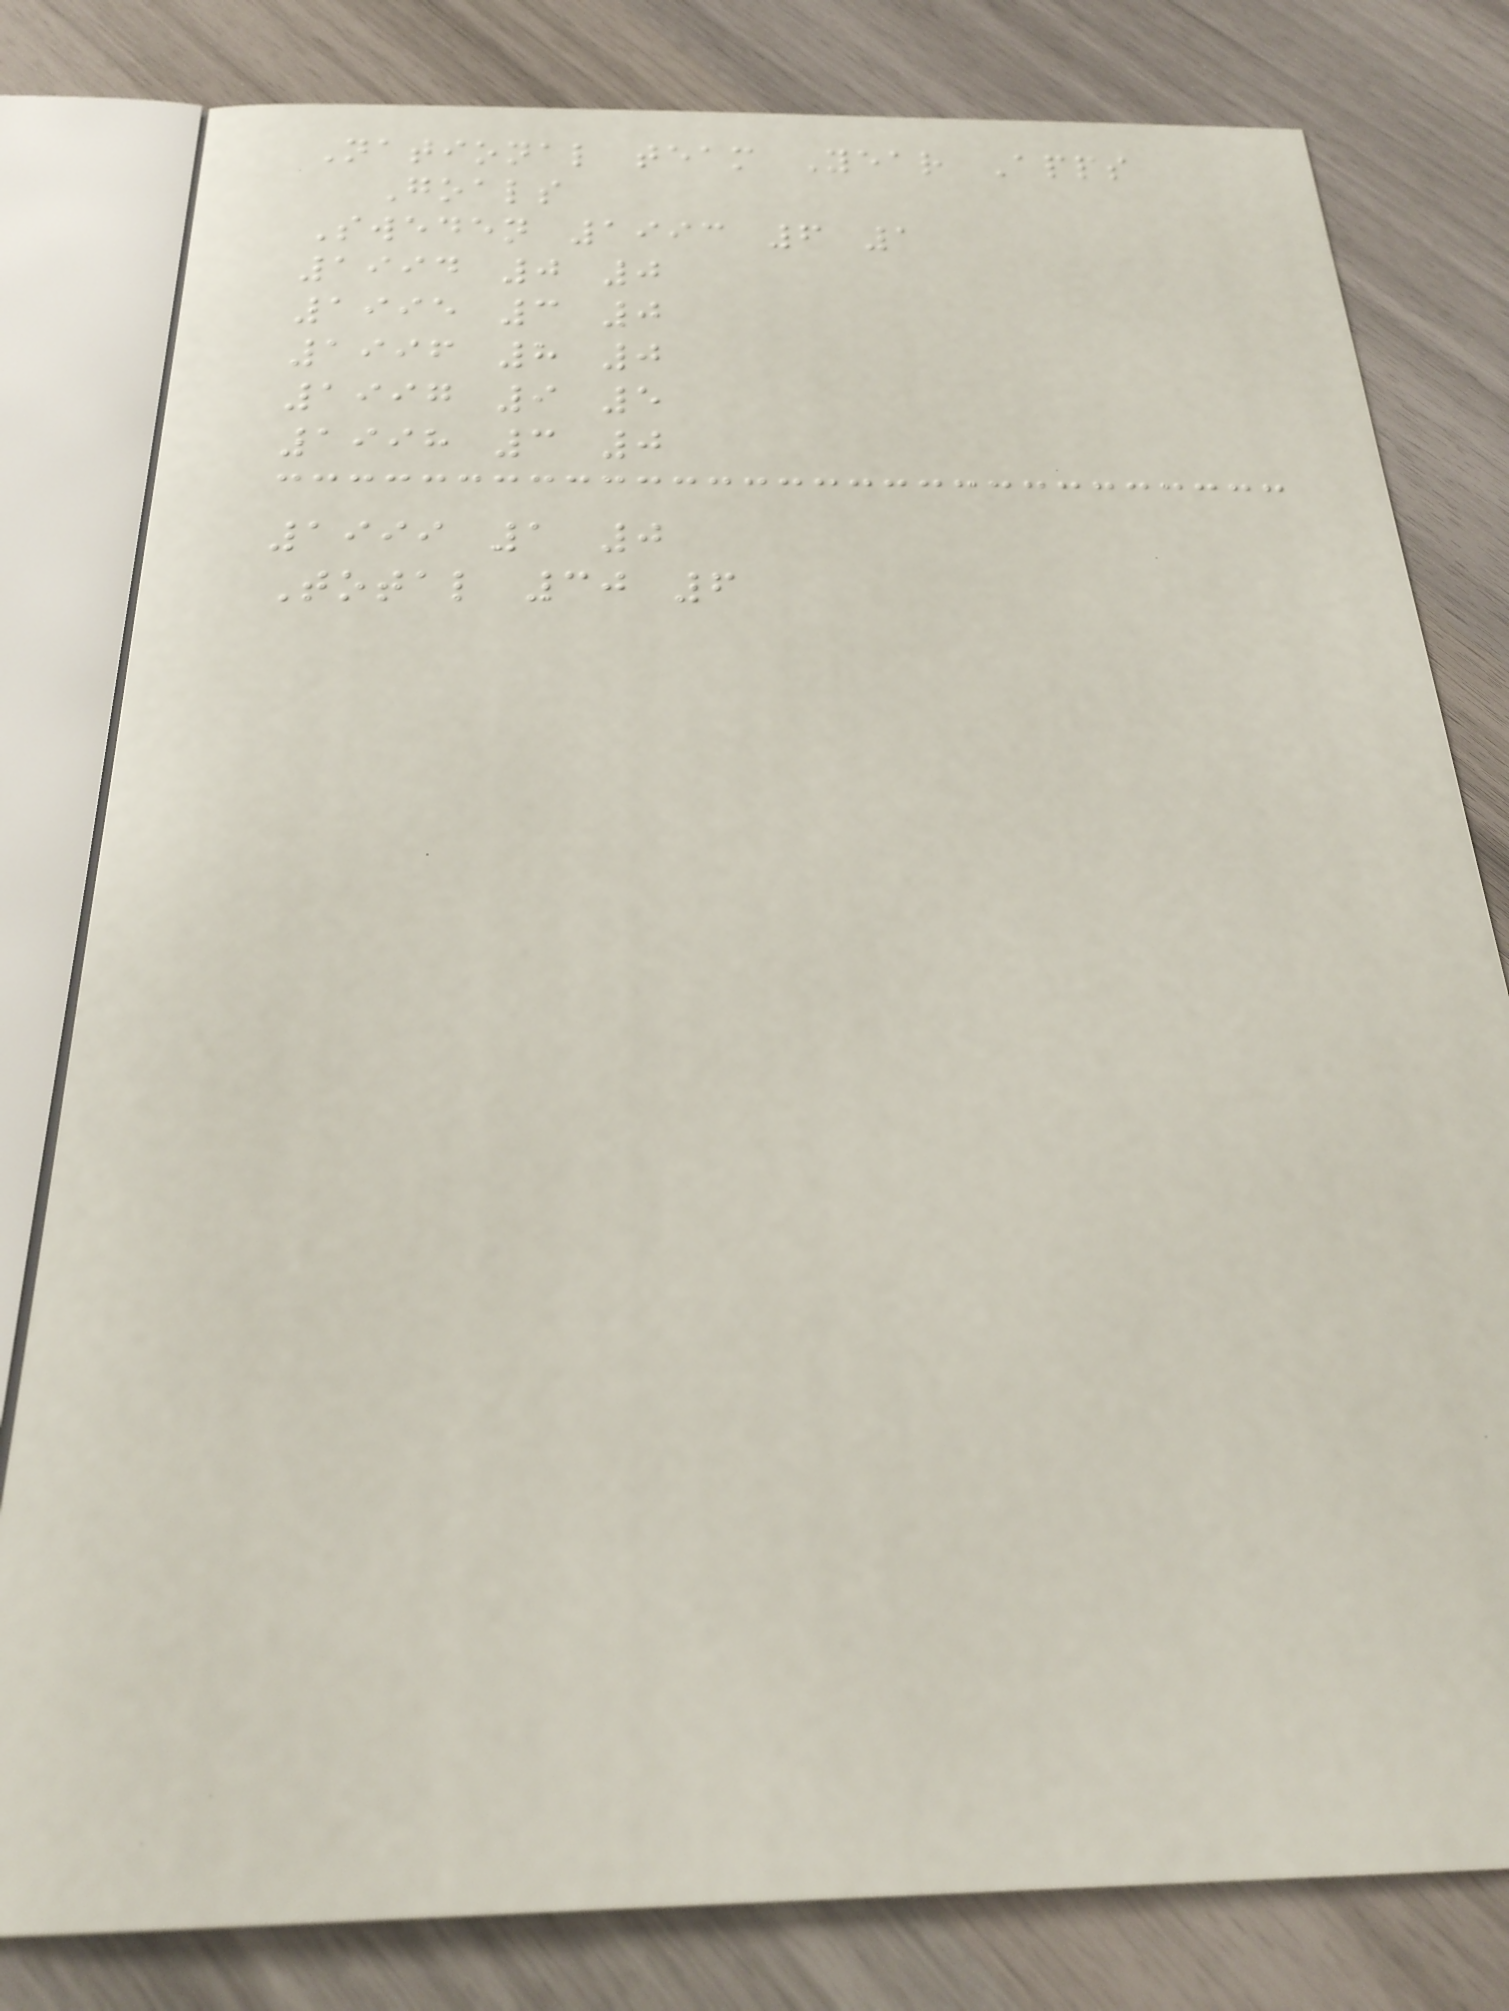National team Year Apps
Goals
Sweden 1993 6 1
1994 0 0
1995 3 0
1996 8 0
1997 9 5
1998 3 0
1999 1 0
Total 30 6
